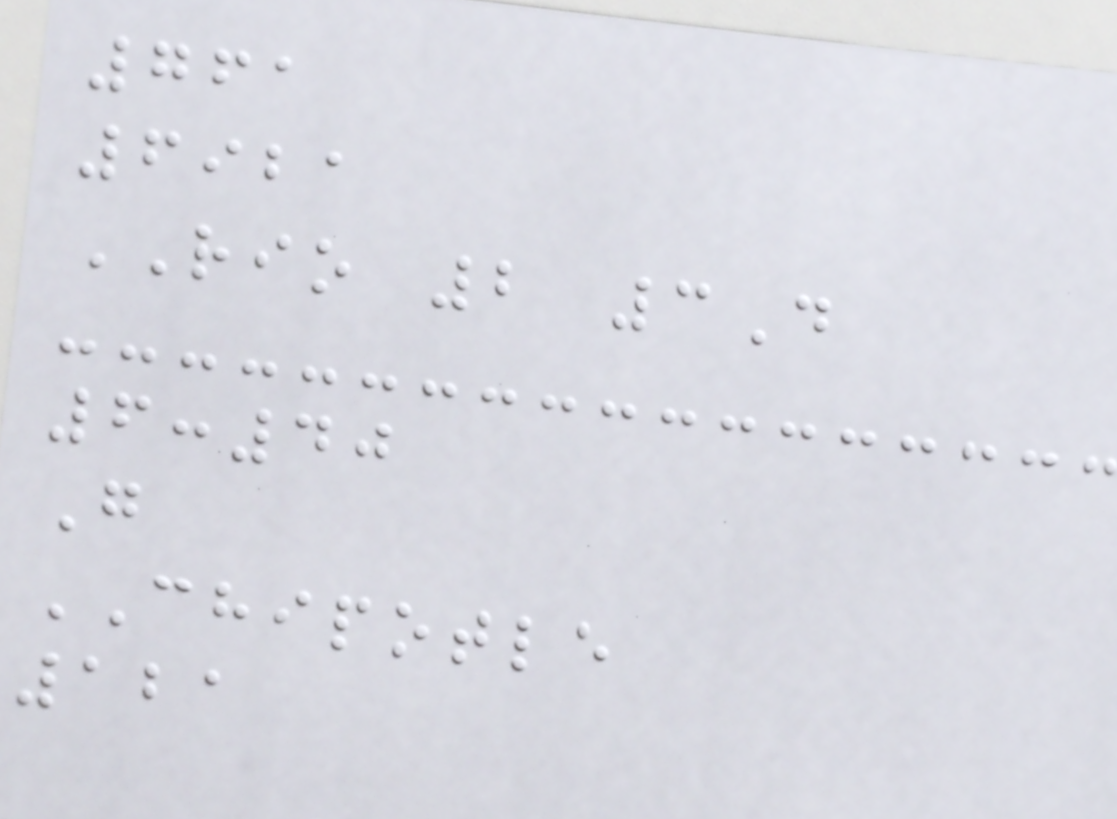761
6921
RIO 2 3D
6:40
G
CHIPOTLE
121
